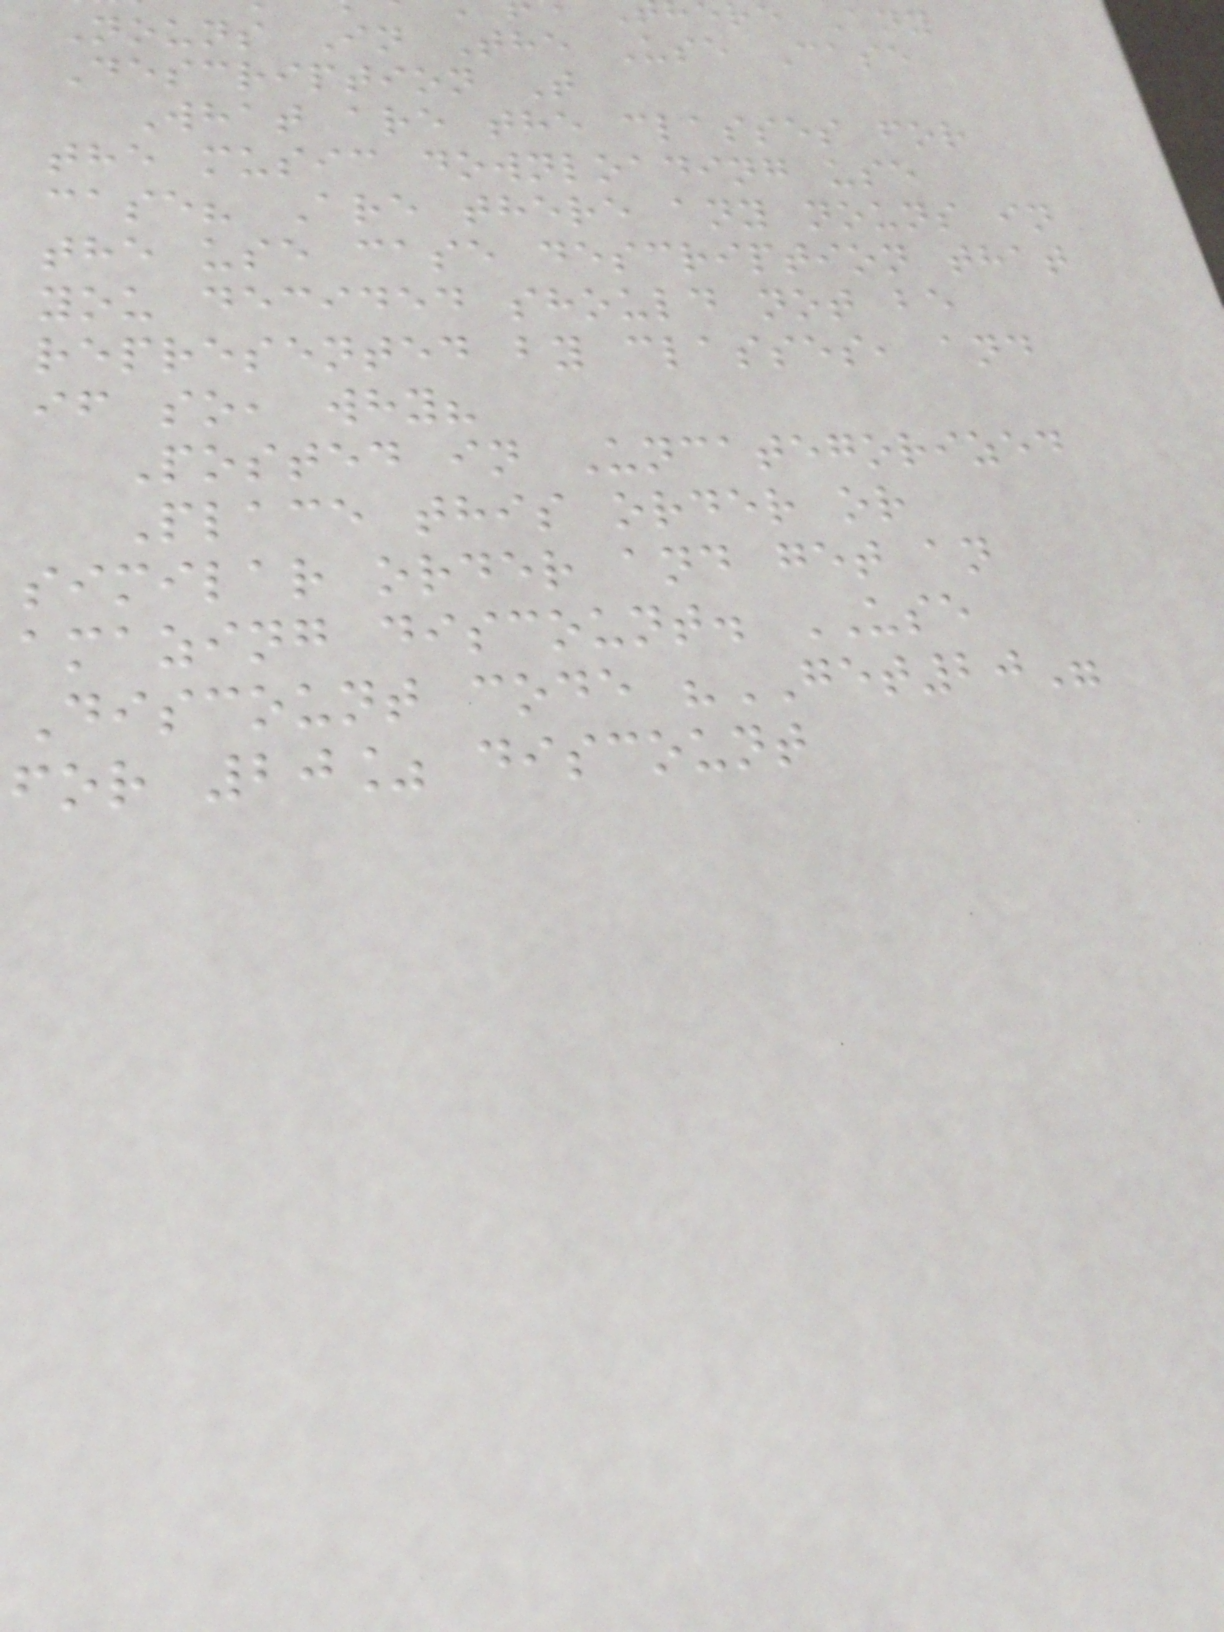re Any
Nouns In The Use Case
Description T
What are the classes for
the music downloading use
case? Are there any nouns in
the use case description that
you decided should not be
represented by classes, and
if so, why?
Posted in Uncategorized
Place this order or
similar order and get an
amazing discount. USE
Discount code "GET20"
for 20% discount
